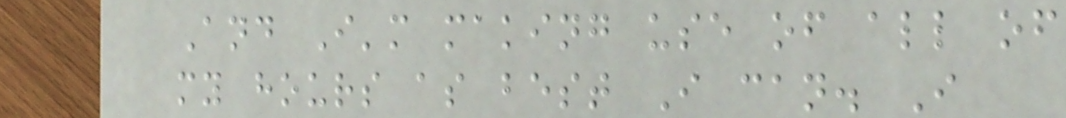And I'm making use of all of
my hours as best I can. I
